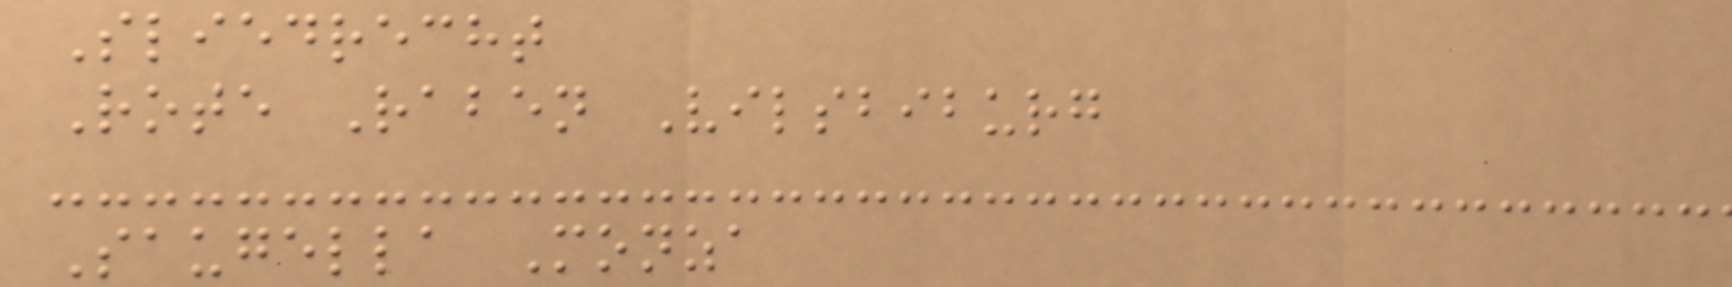Sliedrecht
Rote Raben Vilsbiburg
Saugella Monza
